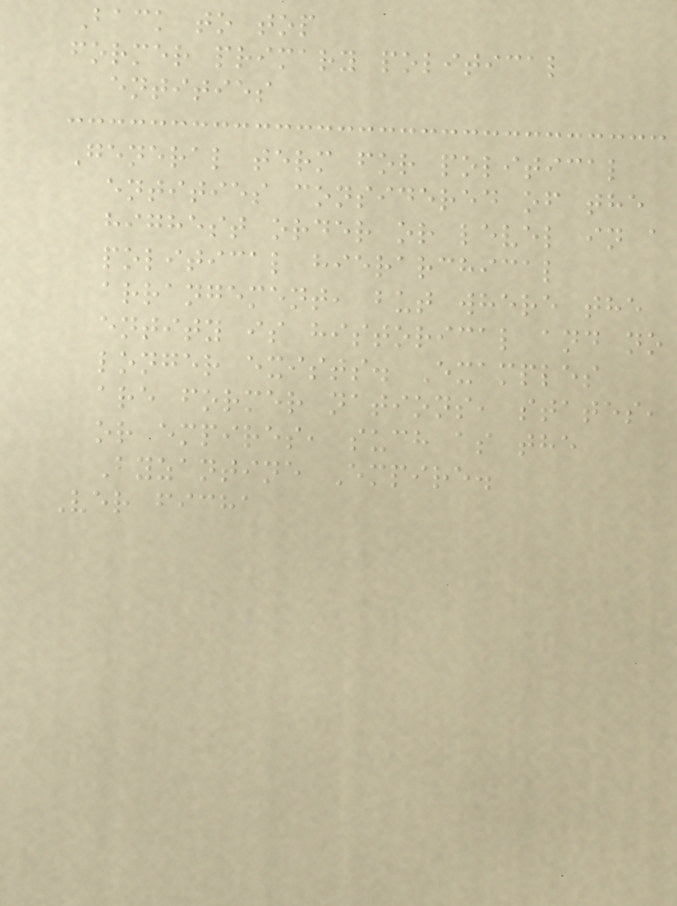Back to top
former primary political
entities
General term for political
entities considered of the
highest order or level in a
political hierarchical
arrangement, but where the
entity is historical and no
longer exists. Examples
are former nations, states,
or empires, such as the
Byzantine Empire.
Ver ficha
